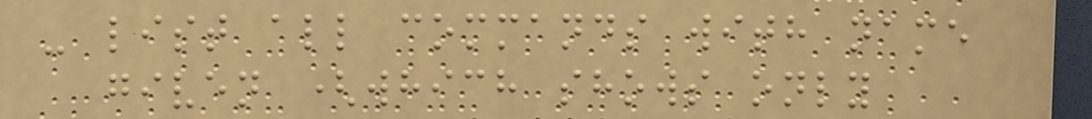- list all commands with name
given (which shows only
